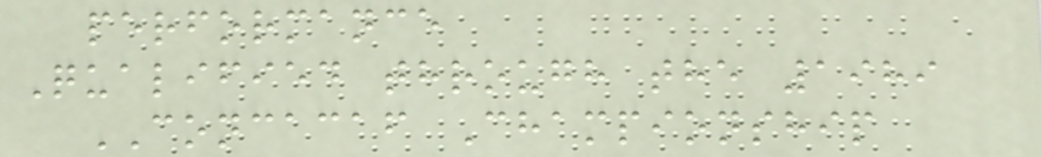performance
Qualified through the 1989
CONCACAF Championship
